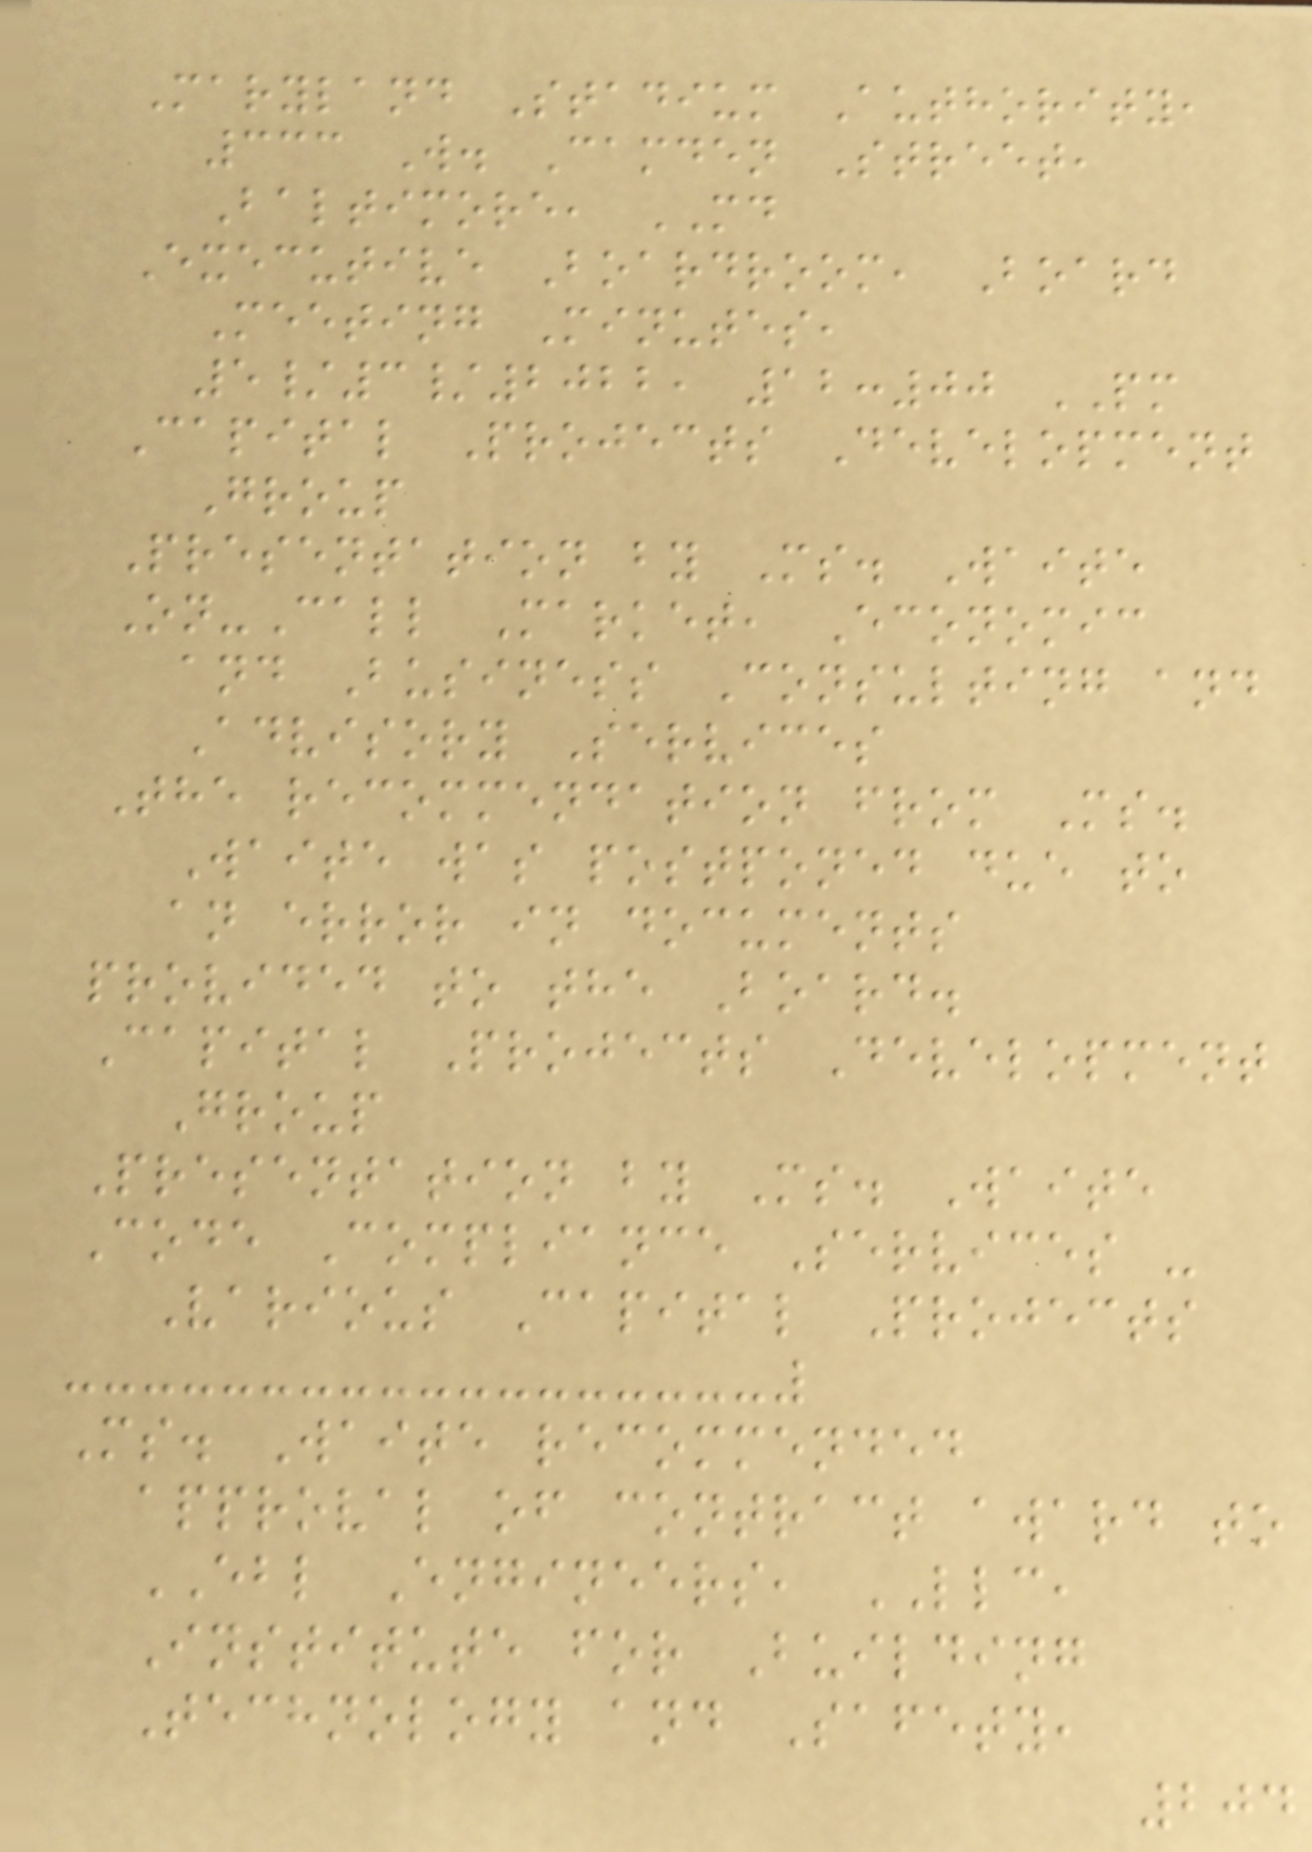Maryland Stadium Authority,
333 W. Camden Street,
Baltimore, MD
Executive Boardroom, Board
Meeting Minutes,
5/3/2022, 12:00 PM
Capital Projects Development
Group
Presentation by Ms. Waite
On-Call Market, Economic
and Business Consulting and
Advisory Services
The recommendation from Ms.
Waite was postponed due to
an error in documents
provided to the Board.
Capital Projects Development
Group
Presentation by Ms. Waite
Code Compliance Services -
Various Capital Projects
Ms. Waite recommended
approval of contract award to
EBL Engineers, LLC,
Institute for Building
Technology and Safety,
204
